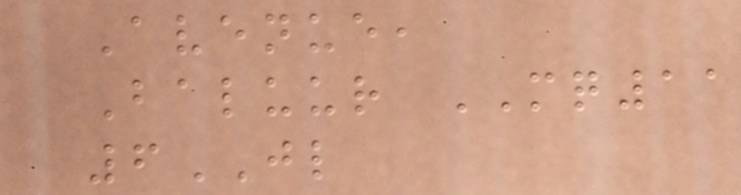Avenue,
Baluur MQ11
6JL
